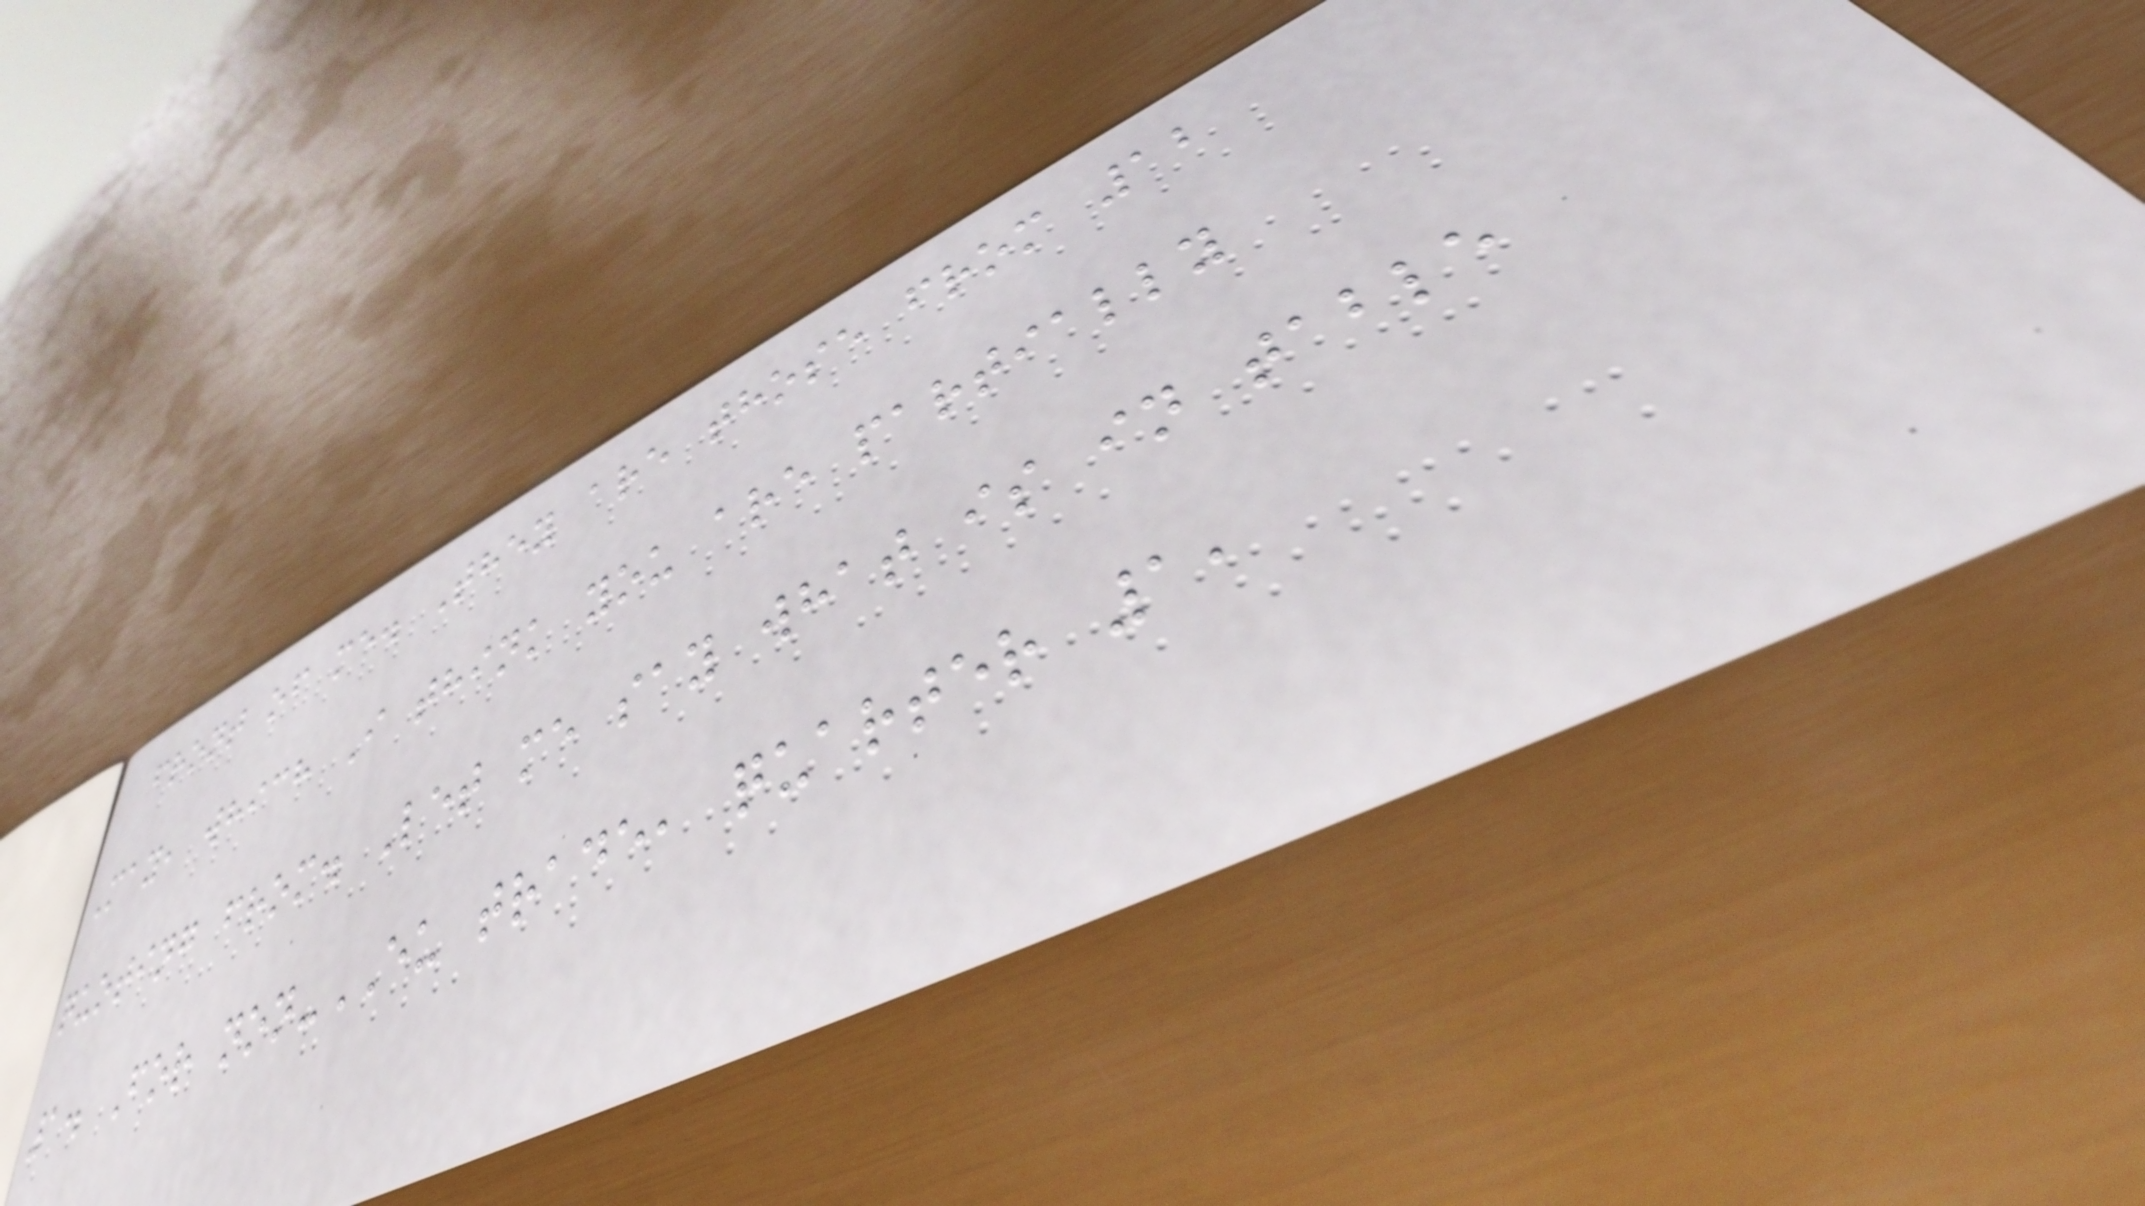front of me. They are those from 12
May, which I think you are partially
quoting from. Let me say what is in table
1. For non-EU trade, quarter 1,
